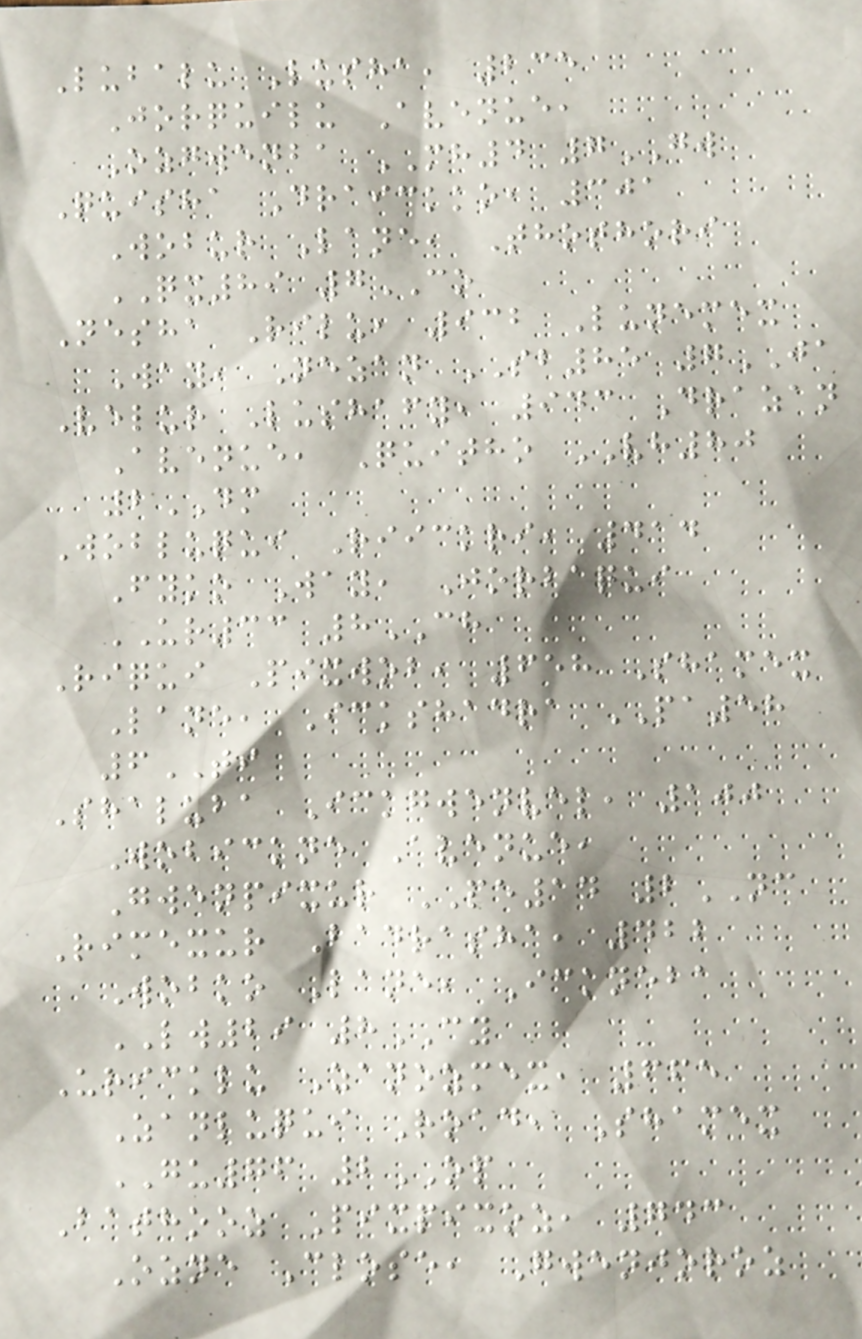Lubalu Lusha, 235
Jorquilu Avenue,
Ozgwenba MH4 7GW
Quisha Draickko, 301
Wobur Lane, Thothori
QX89 7CO
Nesha Rilu, 932 Lunemex
Way, Nezan SB85 7JA
Velur Lushafy, 943 Drazan
Avenue, Quitho VH80
2DM
Wobluqui Riickri, 414
Fyko Way, Jorbaqui
UR33 8CH
Riqui Pixwob, 658 Shamex
Lane, Ickshadra PA58
6TI
Shaluba Ickgwenvel, 100
Wobickne Avenue,
Gwenpixur PE14 2NC
Rimexur Badrasha, 422
Wobko Lane, Ickneba
LW29 8CY
Uricklu Zanozmex, 665
Zanluqui Road, Shamex
GU76 2OP
Bathooz Pixpixoz, 743
Ozne Close, Gwenjoroz
